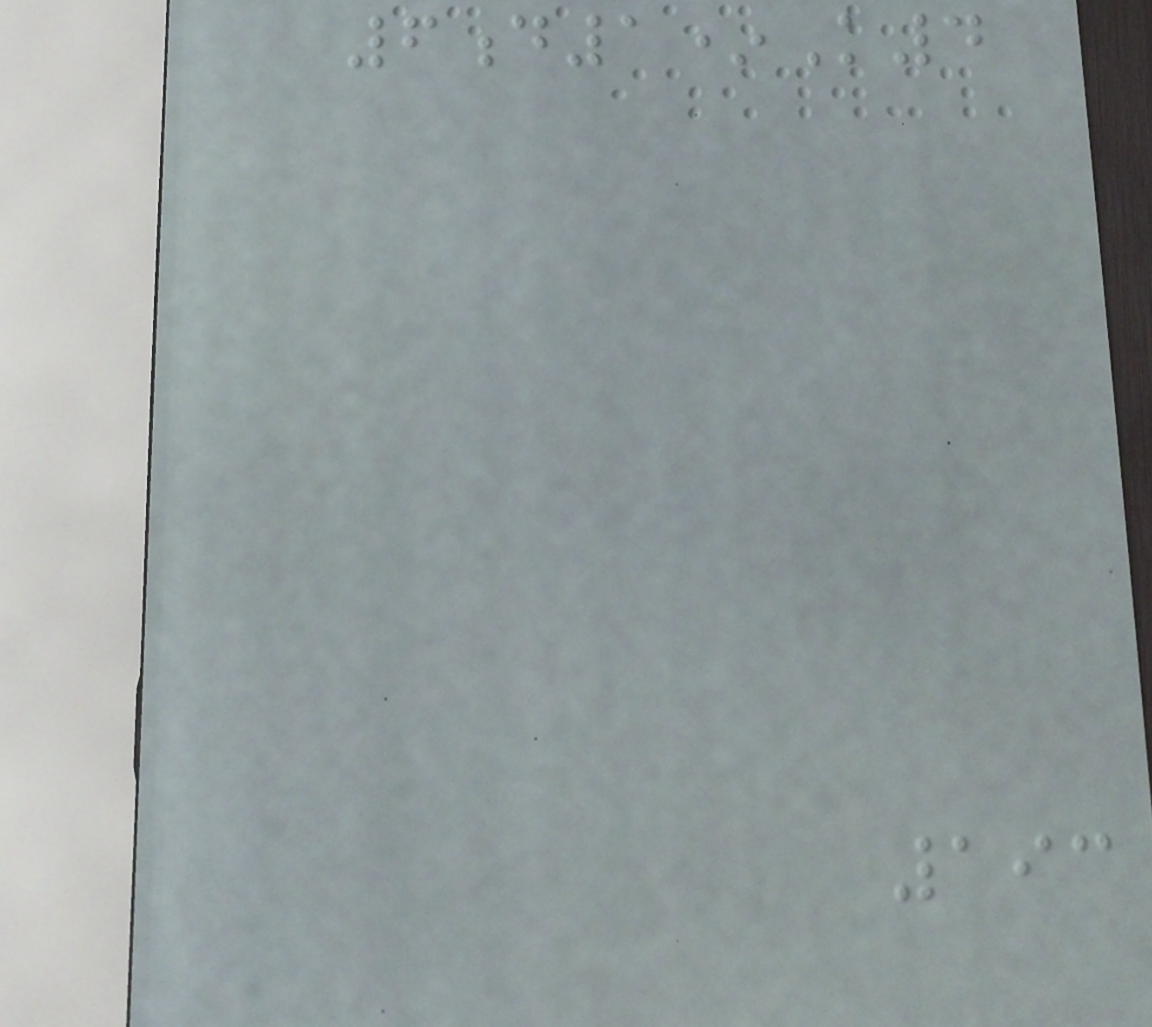6d1*K4
193
